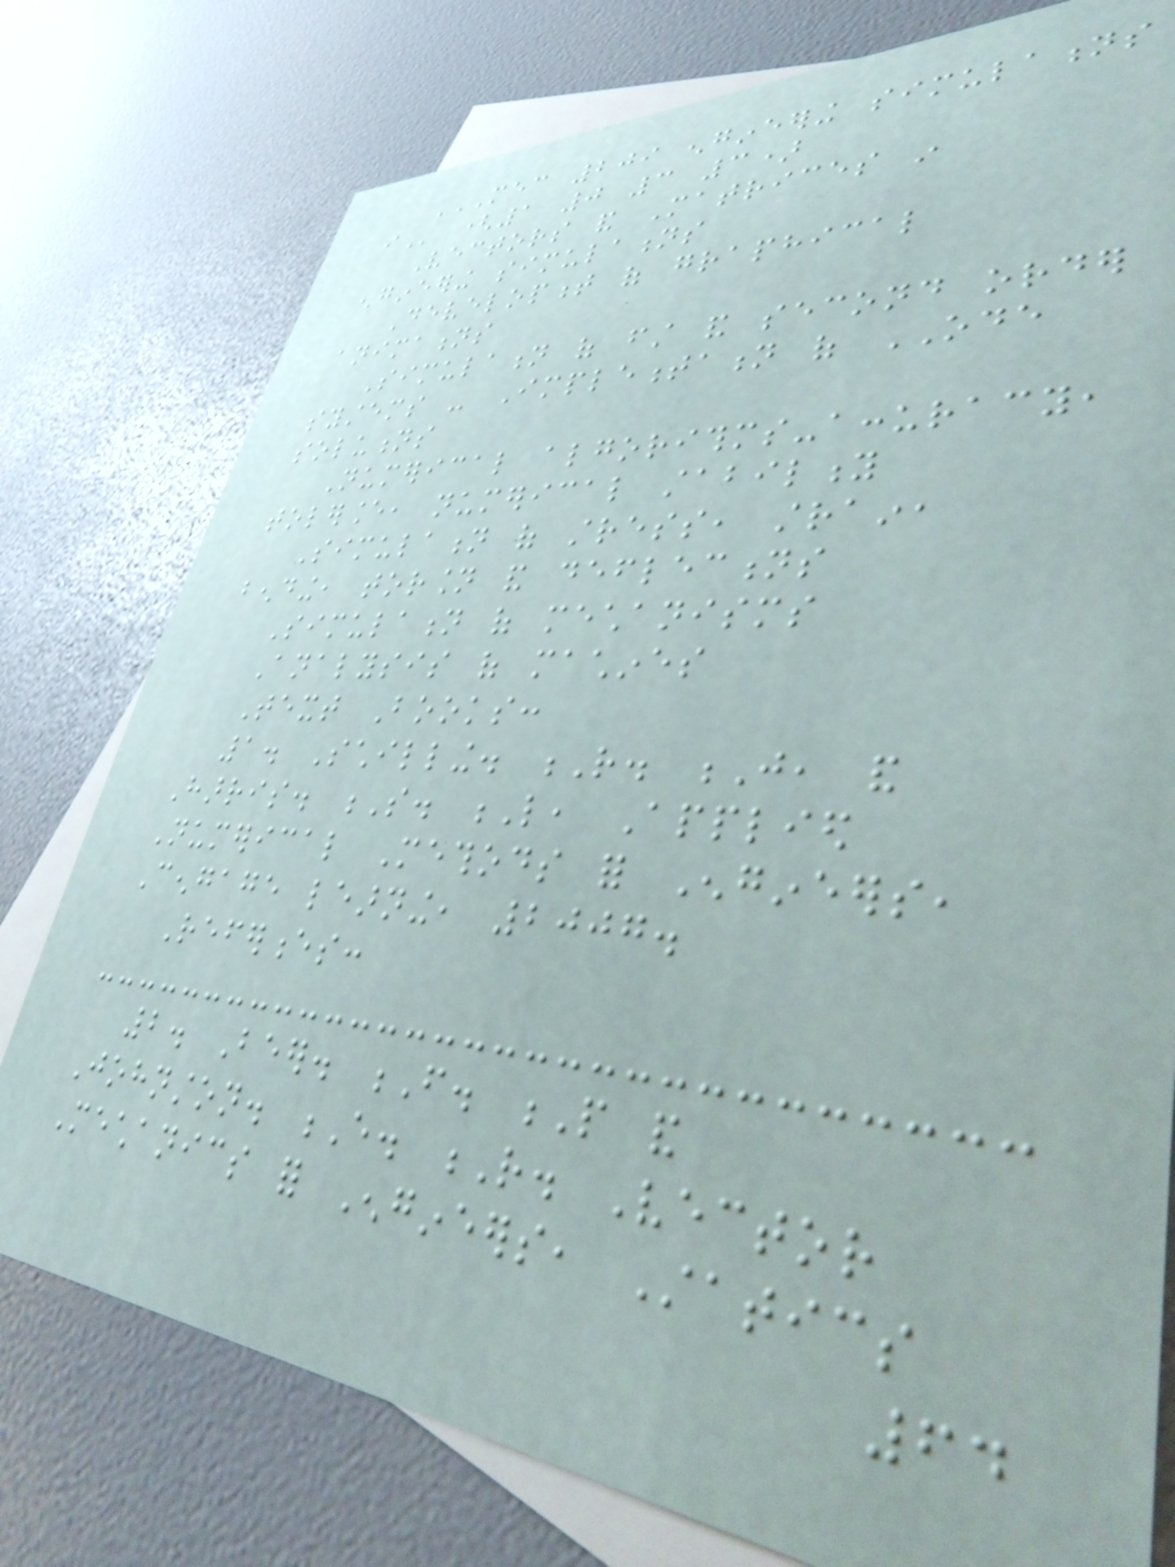MEC 209 ENGINEERING SIMULATIONS
I (1 0 3 3)
Vectors and Matrices in
engineering simulations
Development of graphical
animations
Simulation of first and second order
systems - Implementation of ODE
solutions
Numerical algorithms-accuracy,
tolerance, numerical stability
Simulation of stress, strain,
bending, torsion and deflections
Simulation of mechanisms
Analysis of machines
Text Books:
1. Schilling. R. J, and
Harris. S. L, Applied
Numerical Methods for Engineers,
Cengage learning, 2007.
References:
2. Beer. F. P and
Johnston. E. R. Vector
Mechanics for Engineers, Statics
64
